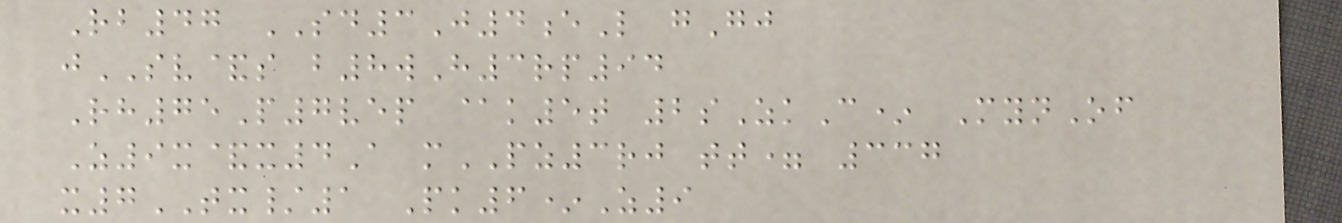Rb47 SD3J4eL gGj
jSV&s b8wH3rp94
Rh75P7vep @k5t 2sZkC* MynOf
Z9x&x4A mPZ3rj tt= 337
x7TX/1 Pk6*Z9
